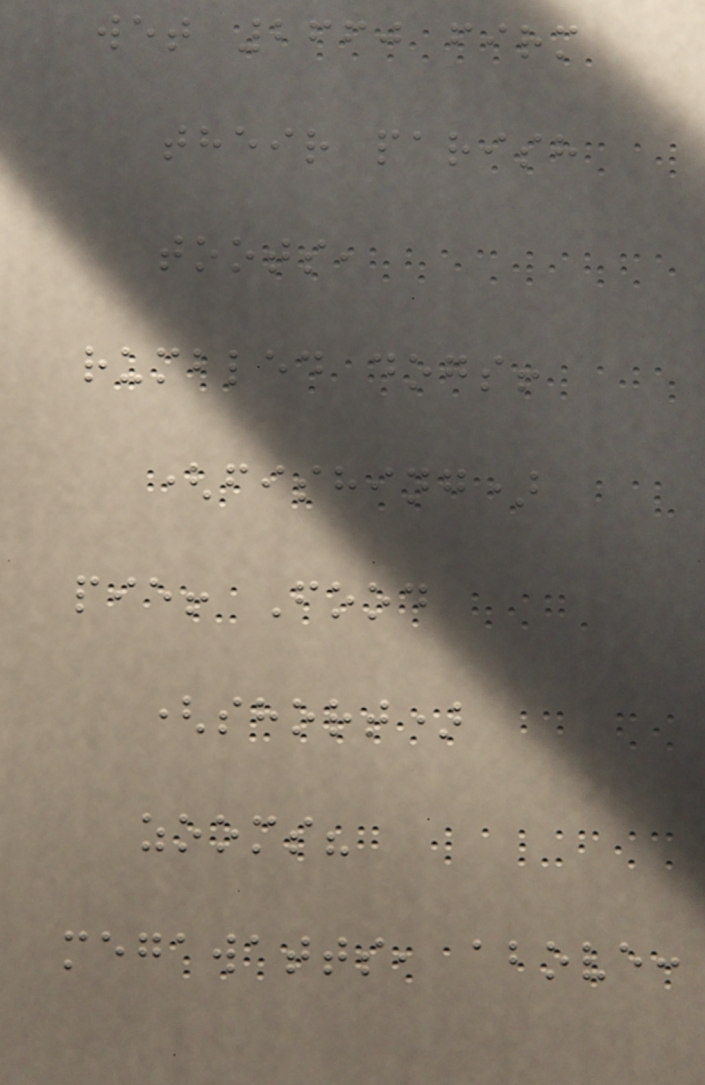wet 2660 firm
their parish
toots,
rumbled dogs!
(fishing)
pie! Food
(short)
zooms?
megawatts, above:
